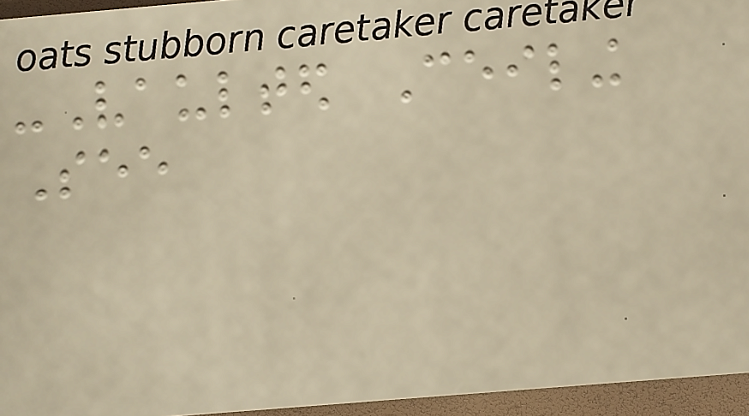-Vaulted Ceiling
See
